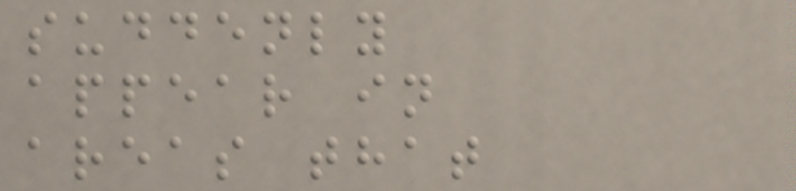suddenly
appear in
areas that
